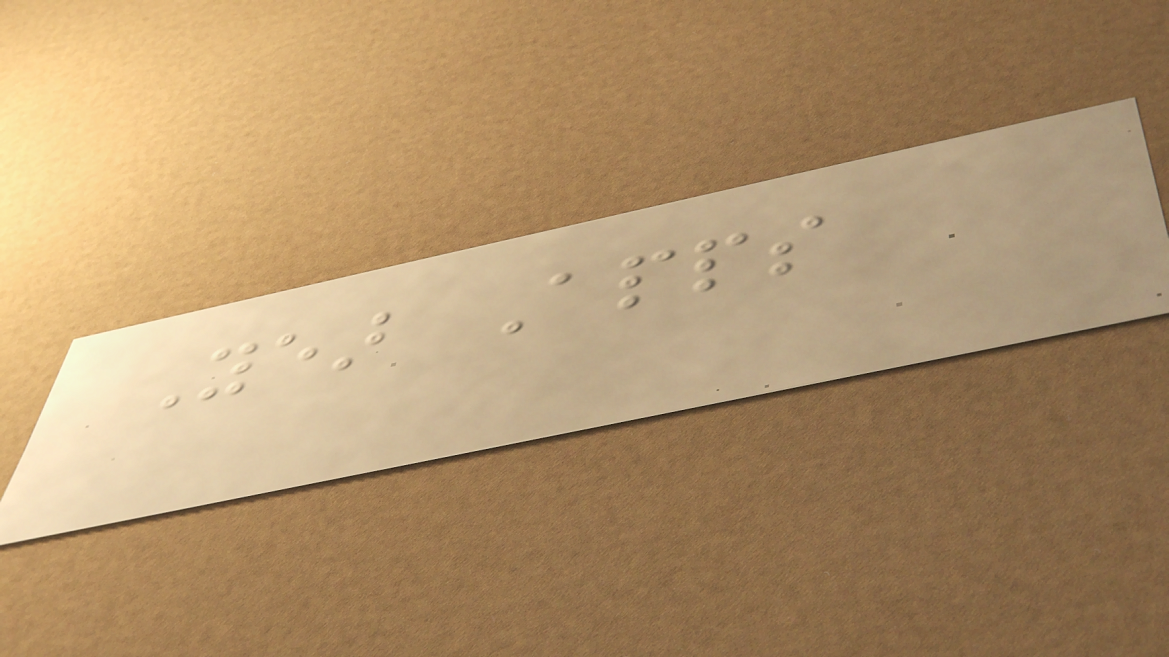Year Apps
